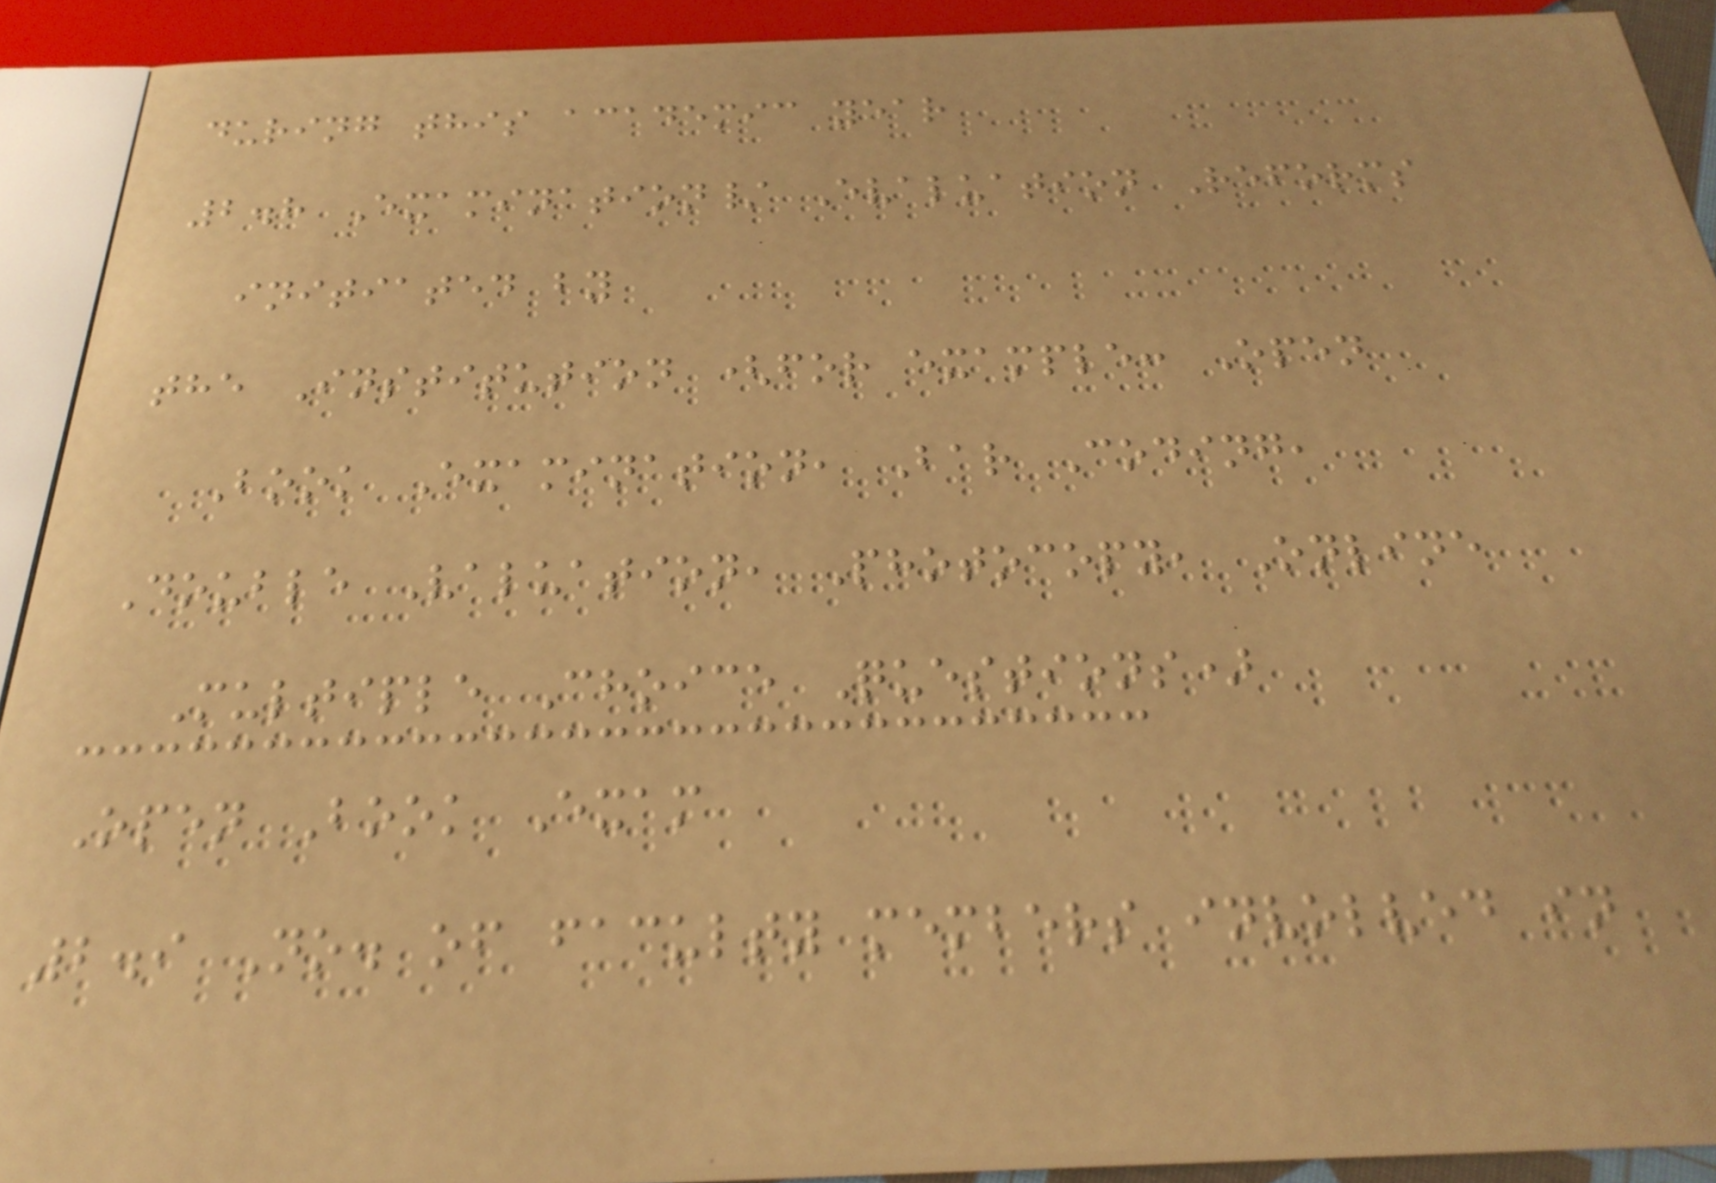during this academic year
2.8 Examination/ Evaluation Reforms
initiated by
the Institution (for example: Open
Book Examination, Bar Coding,
Double Valuation, Photocopy, Online
Multiple Choice Questions)
Open Book Exam
2.9 No. of faculty members involved in
